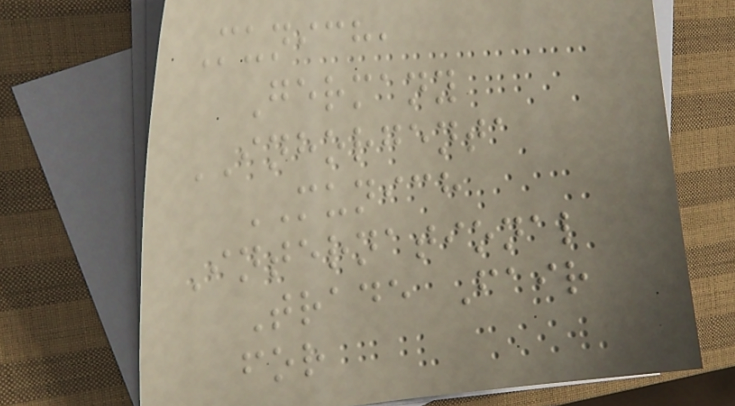Munich,
Germany
INHORGENTA
MUNICH
International
Trade Fair
for
